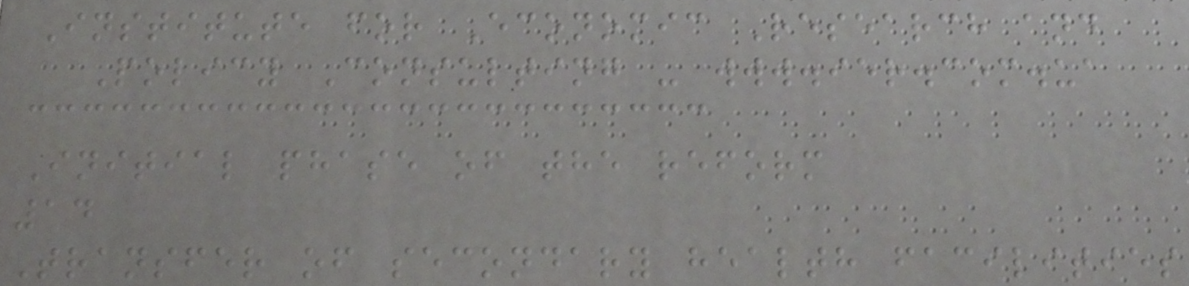Institute for Economic Research and
Policy Consulting - www.ier.com.ua
Initial phase of the reform
14
Transfer of secondary health facilities
